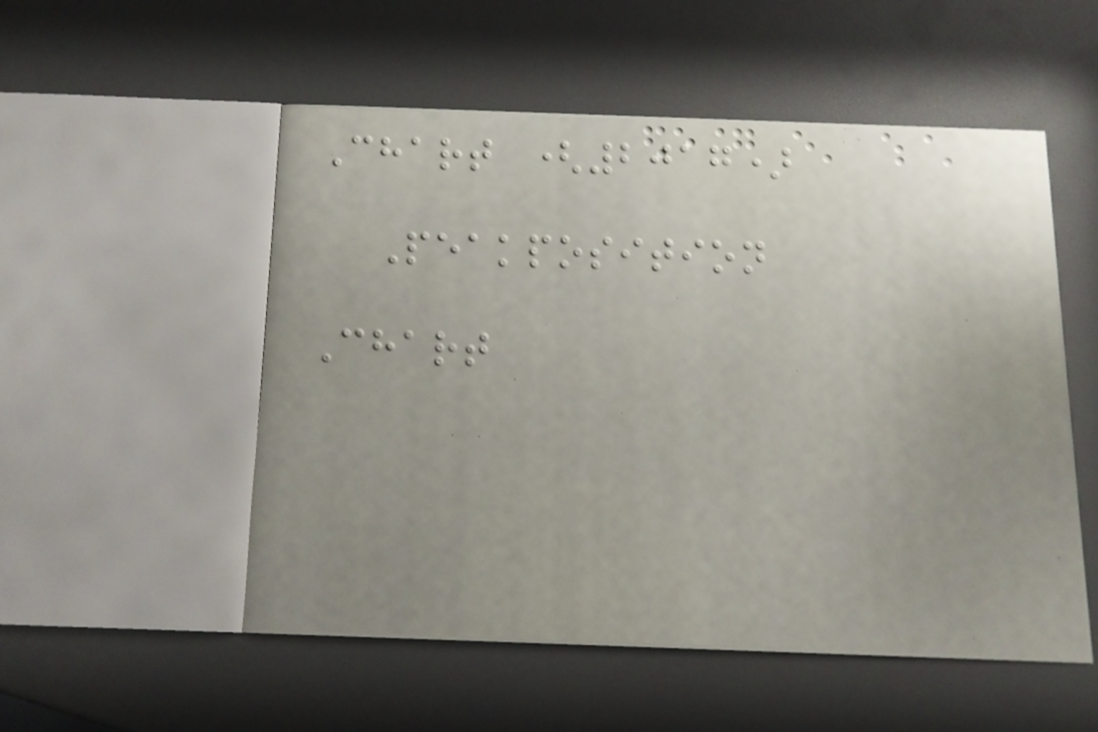Chart (2017)
Peakposition
Chart
